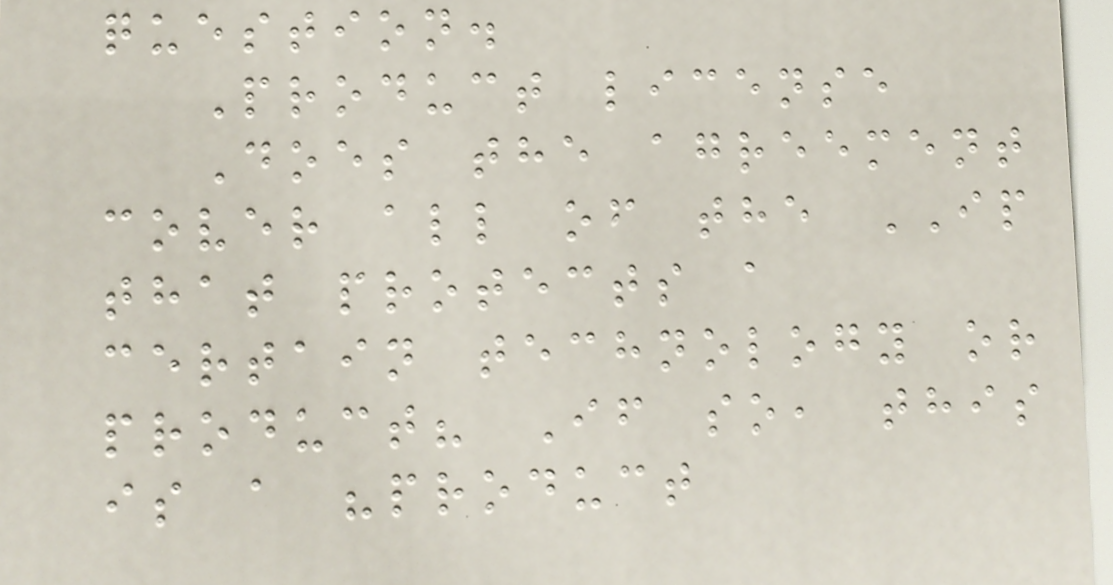question.
Product license
Does the agreement
cover all of the IP
that protects a
certain technology or
product? If so, this
is a "product
